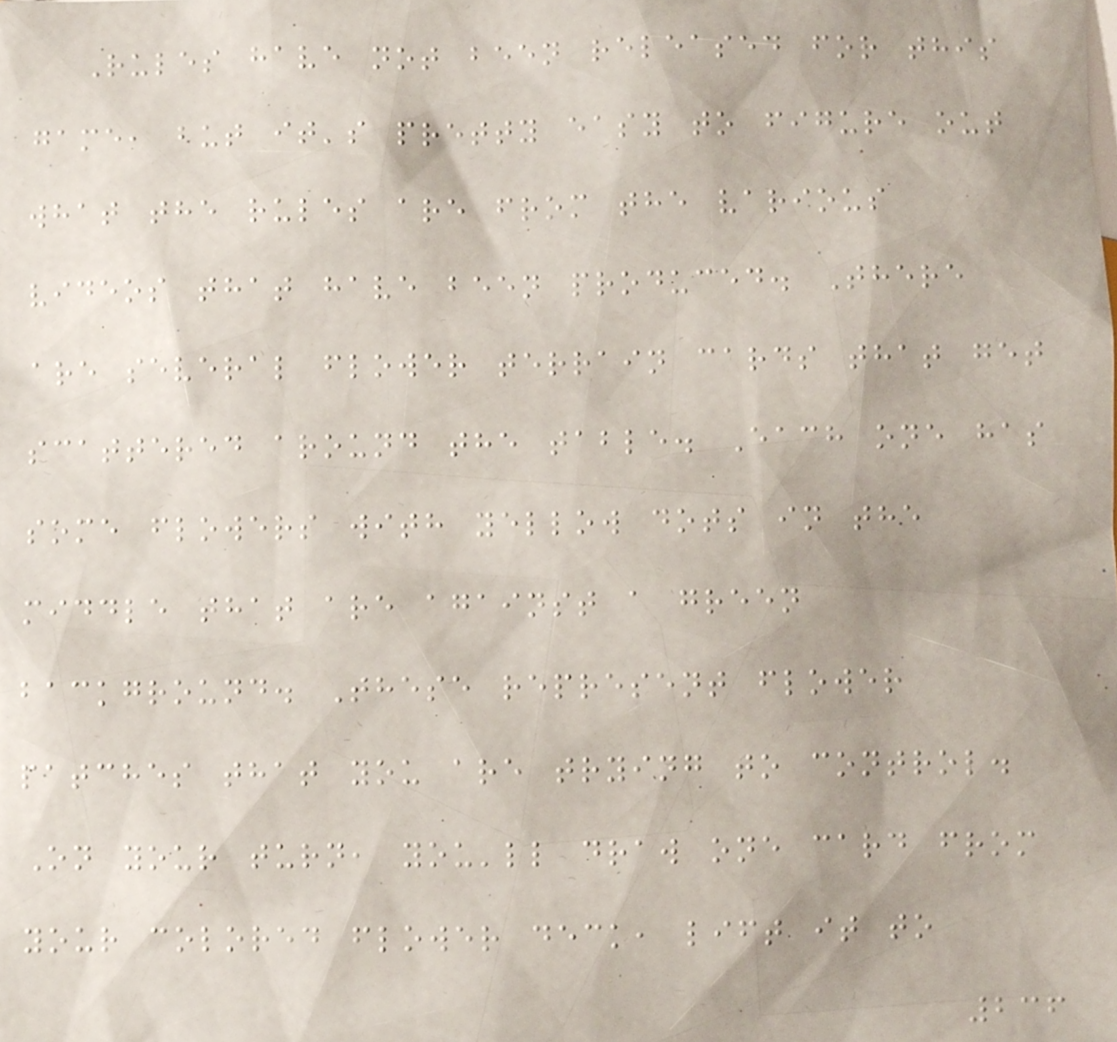Rules have not been released for this
game, but it's pretty easy to figure out
what the rules are from the various
videos that have been produced. There
are several flower terrain cards that get
scattered around the table. Each one has
some flowers with yellow dots in the
middle that are against a green
background. These represent flower
patches that you are trying to control.
On your turn, you'll draw one card from
your colored flower deck, lift it to
236
